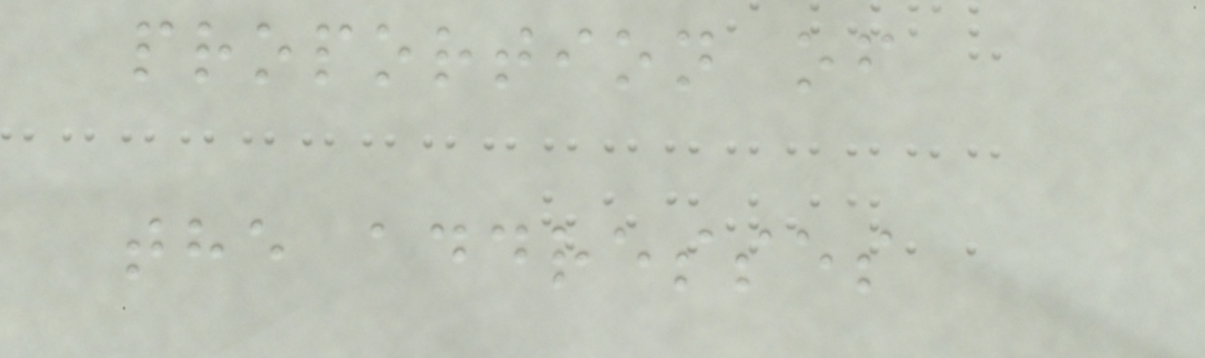proportion of
the addresses
